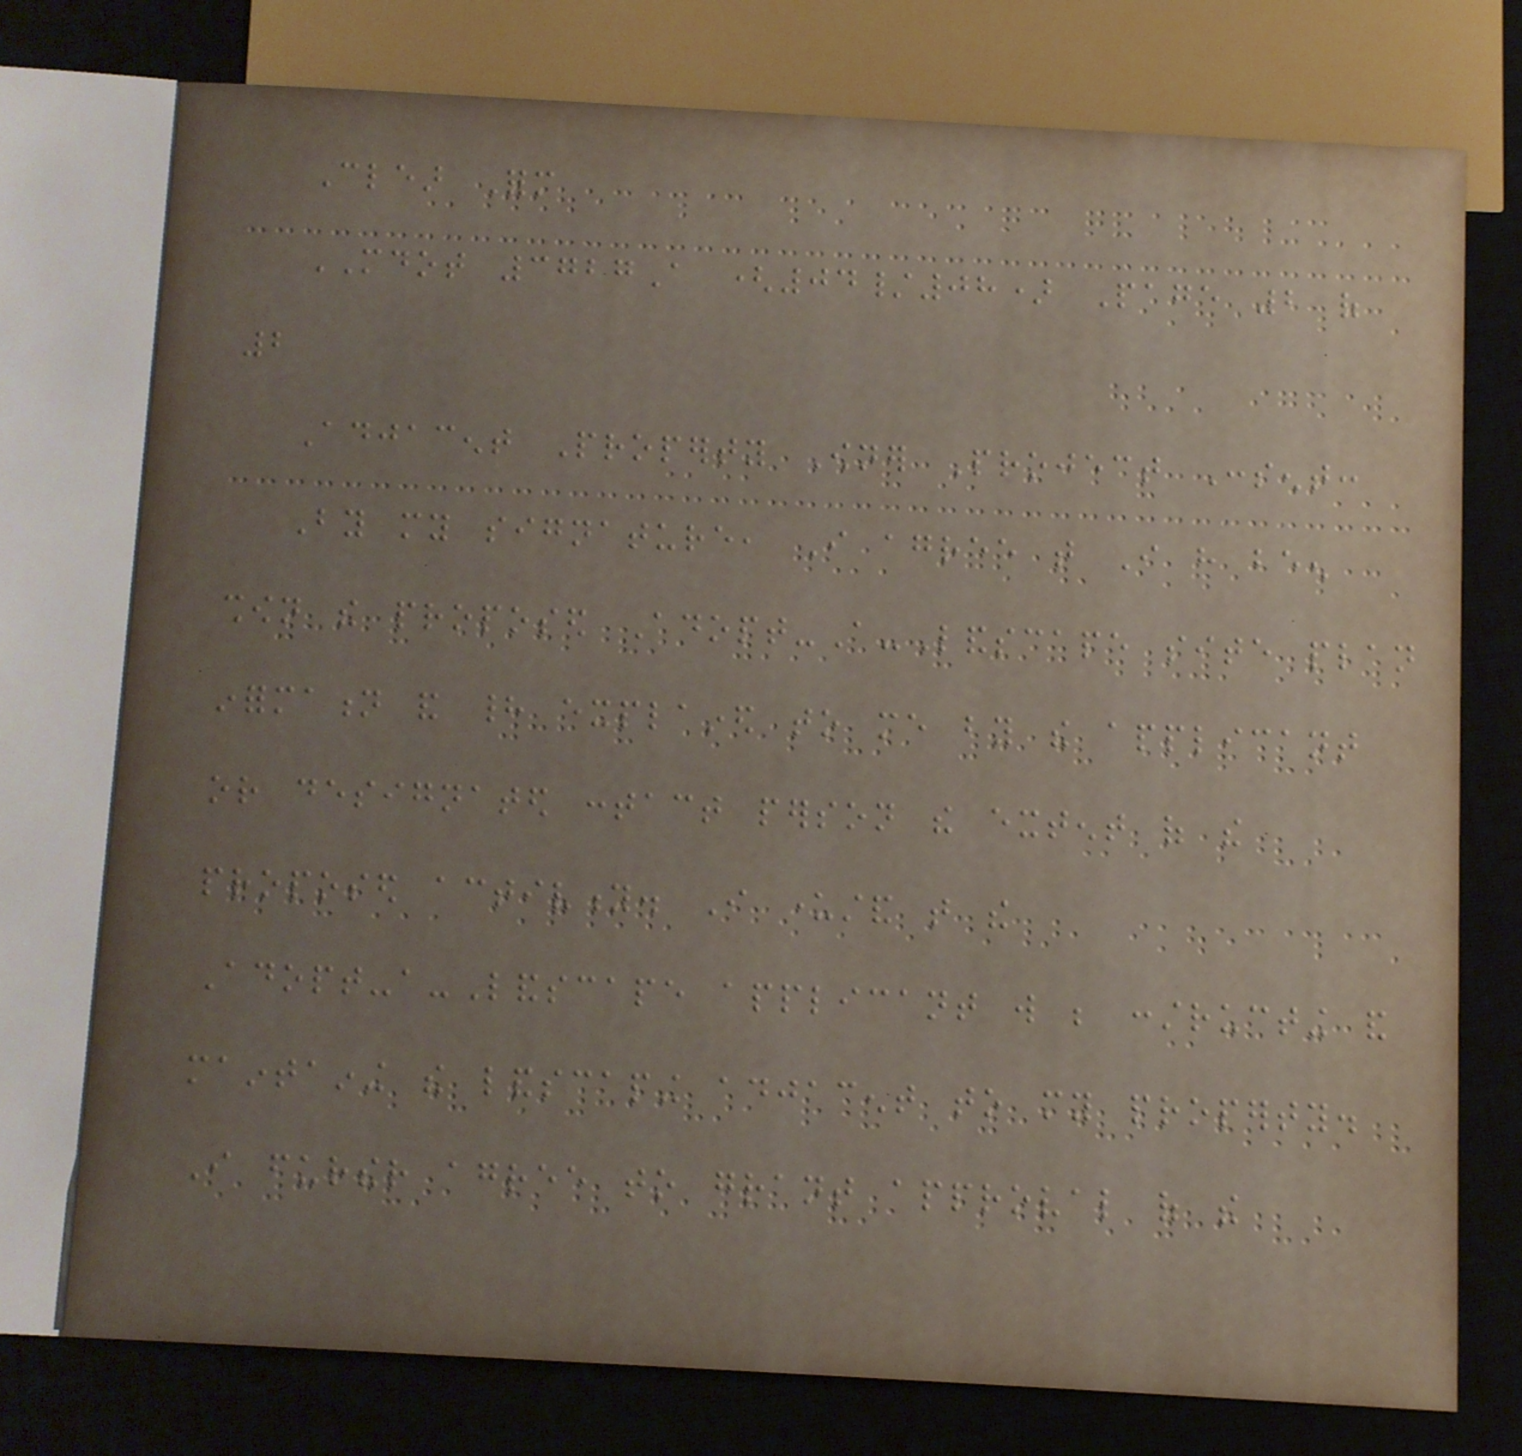Clear Form
MDOT 3727A (04/08) Page 2 of
2
Adjacent Property Owner Project Consent:
By my signature, I agree that I have been
shown the proposed Adopt-A-Landscape site plan
information and had explained to me by the applicant
or designated contact person the extent of the
proposed activity. I understand that the
Adopt-a-Landscape applicant will be constructing and
maintaining the landscaping adjacent to my property.
I further agree to grant approval of the
